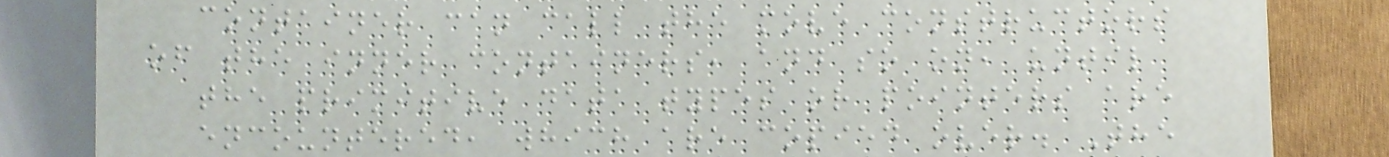container can call the move constructors
of the inner containers, and so on, until
the primitive data types or pointers are
encountered, which are copied over. The
